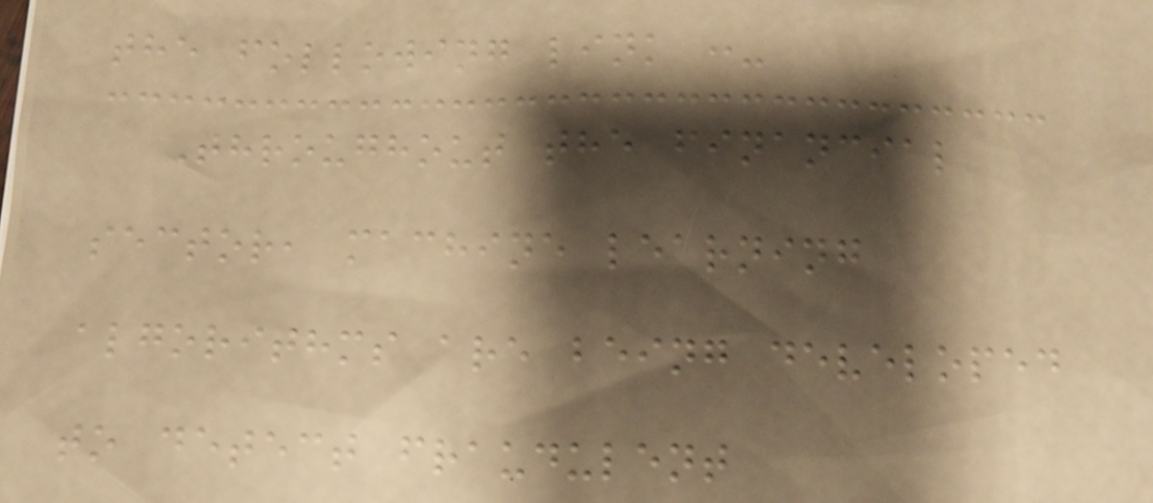the following link :-
Throughout the financial
sector, machine learning
algorithms are being developed
to detect fraudulent
